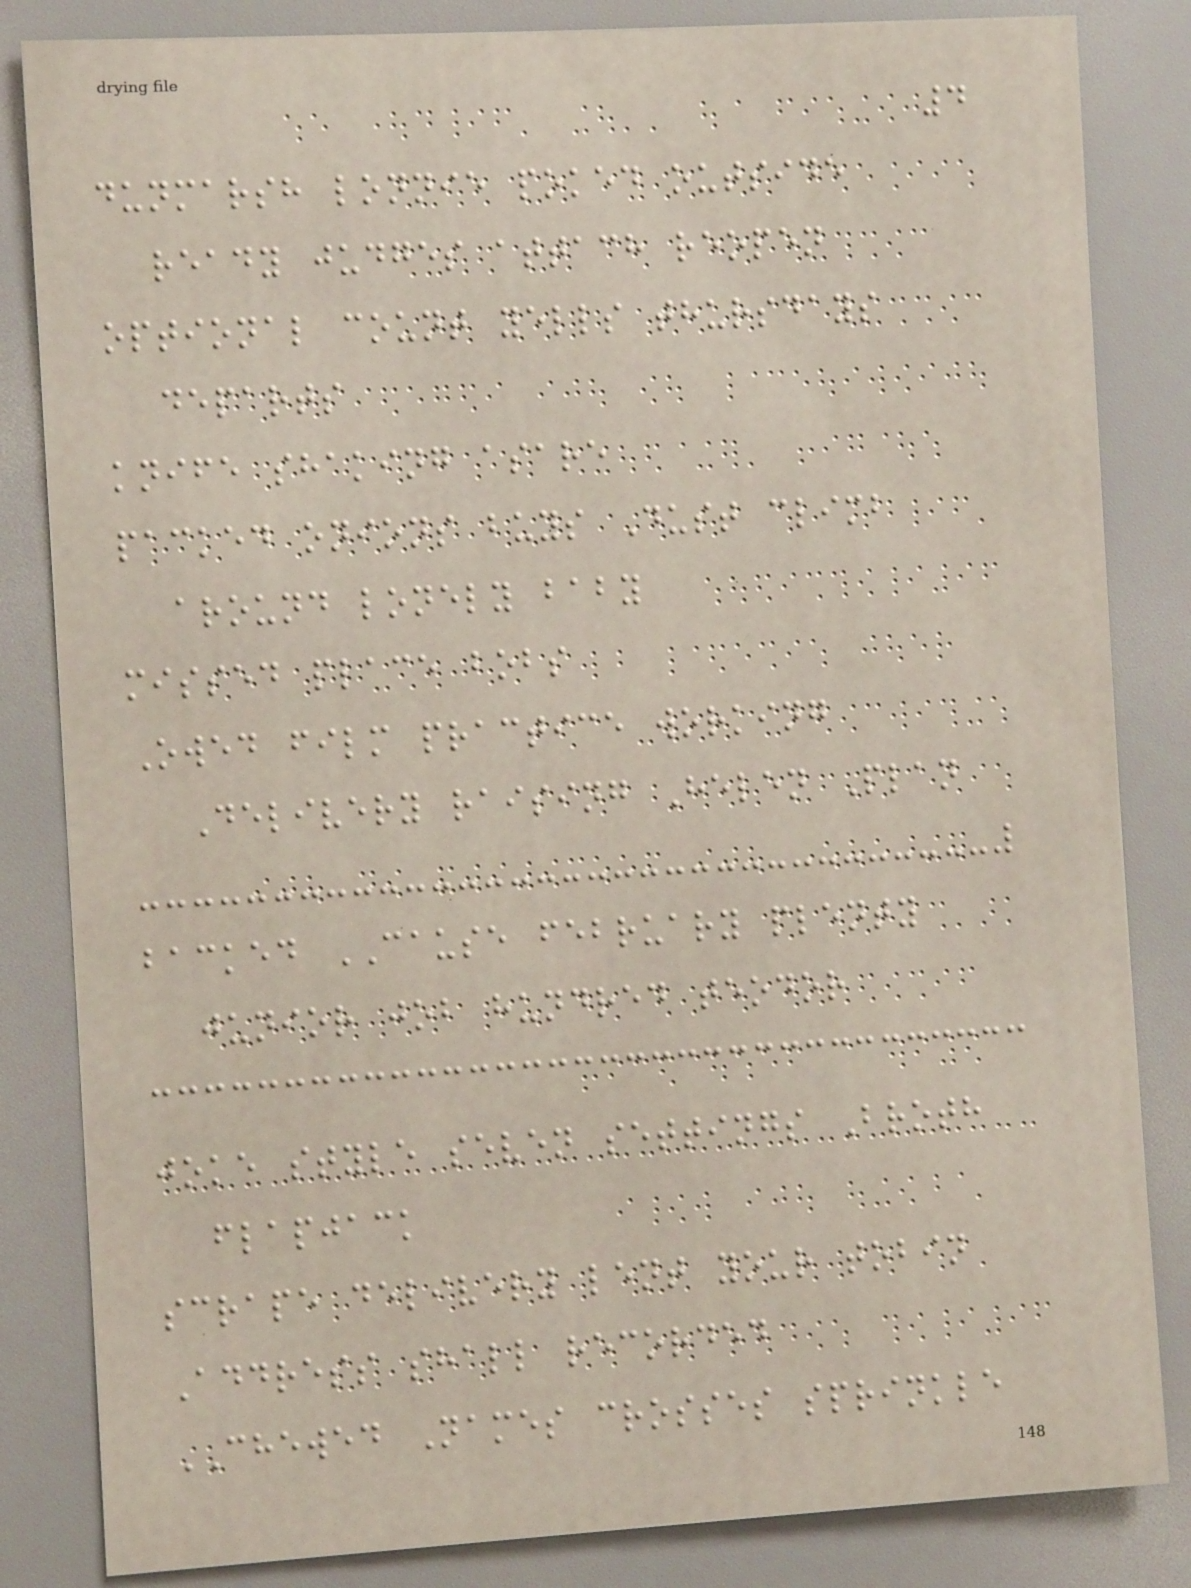4
dunmarsh lonnie poked outside
ready judges attach reopen
optional count yells thursdays
departs
knife shaking asare
packed onions buys Dust climb
around lonely baby
missed place bobs
Owed film practice working
Delivery raising Helen Plan
backed CAUSE february plenty
junior job hundred teodor
joke style seven settings Broth
flapjack
scrape delivery lent your tobin
Address shall recorded
CHEWED Names crosses sprinkle
